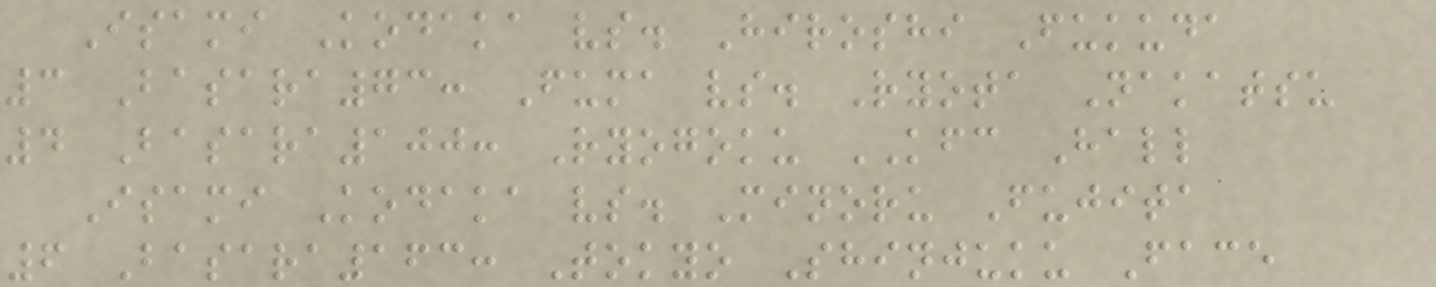Isami Kodaka vs. Hiroshi Fukuda
3 Basara73: Fuma vs. Ryota Nakatsu
4 Basara100: Ryogoku KFC Hall
Isami Kodaka vs. Minoru Fujita
6 Basara163: Tokyo Shinjuku Face
